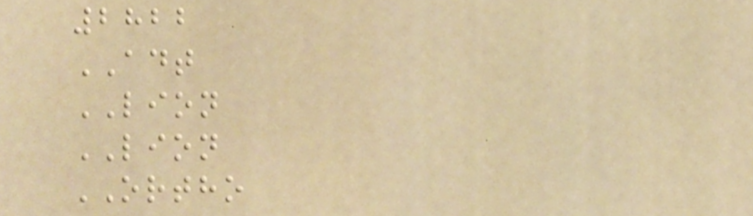2822
ADT
LION
LION
ORTHO
